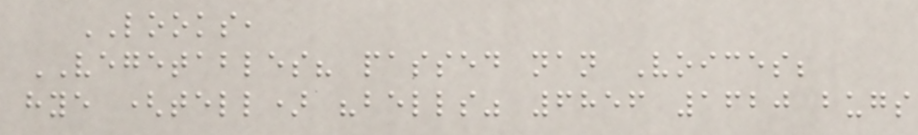LOOKS,
VEGETABLES? passed nan Voices;
hye (tell) "bells" 6856 1620 bugs
